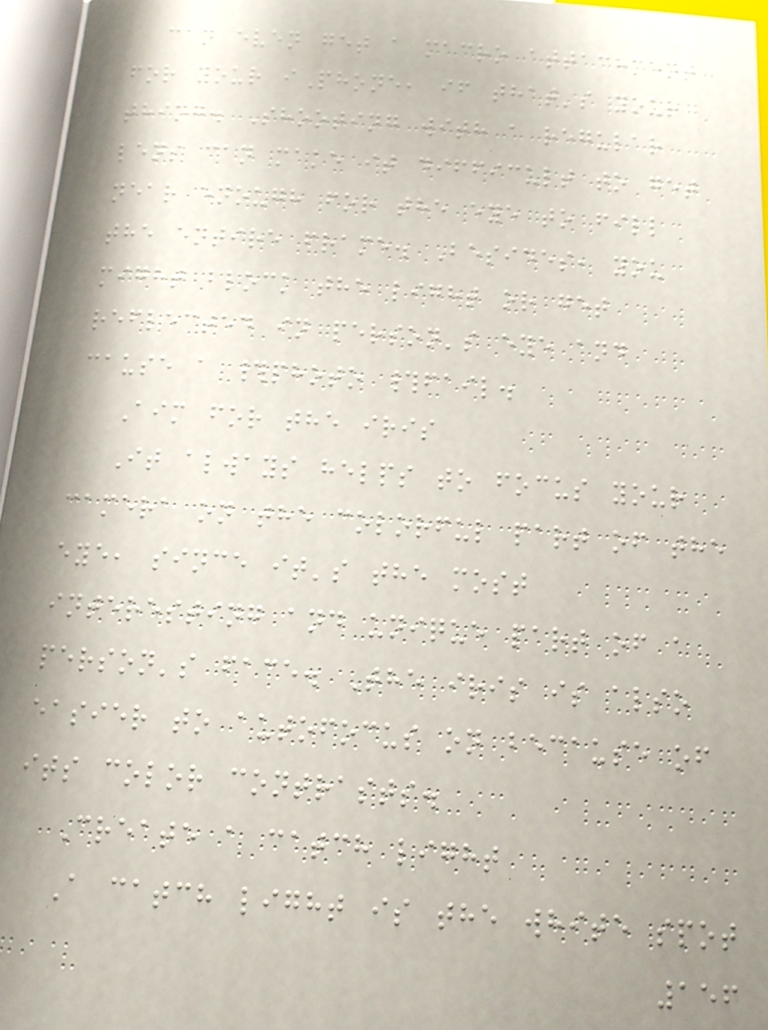can even get a macro attachment
for your iPhone, if that's your
thing. Shooting with a regular
lens can make it difficult to get
near enough for the eye to fill
the entire frame. Besides, you
might block the light or get
reflected in person's eye and
cause a #photo #fail.
Aim for the iris
It always helps to focus your
camera on the colorful part of the
eye, since it's the most
interesting and unique part of a
person's face. The iris is also
easier to autofocus on because of
its color contrasts.
Create a catch light
A catch light is the white spot
156
